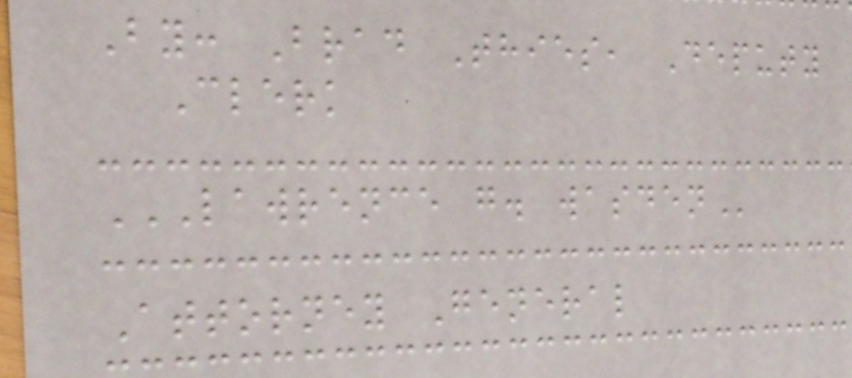By: Brad Thies, Deputy
Clerk
LAWRENCE G. WASDEN
Attorney General
